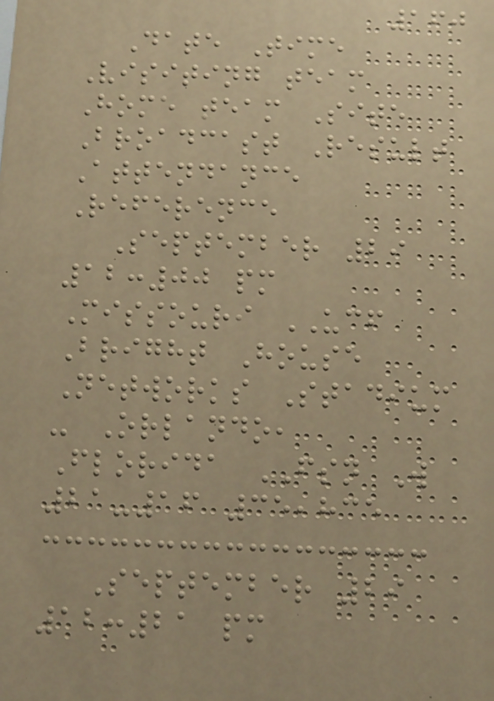160
Date Time
Visiting team
Home team Site
Broadcast Result
Attendance
Reference
September 29
12:00 pm
Missouri UCF
Bright House
Networks Stadium
- Orlando,
Florida FSN W
21-16 35,835
September 29
12:21 pm
